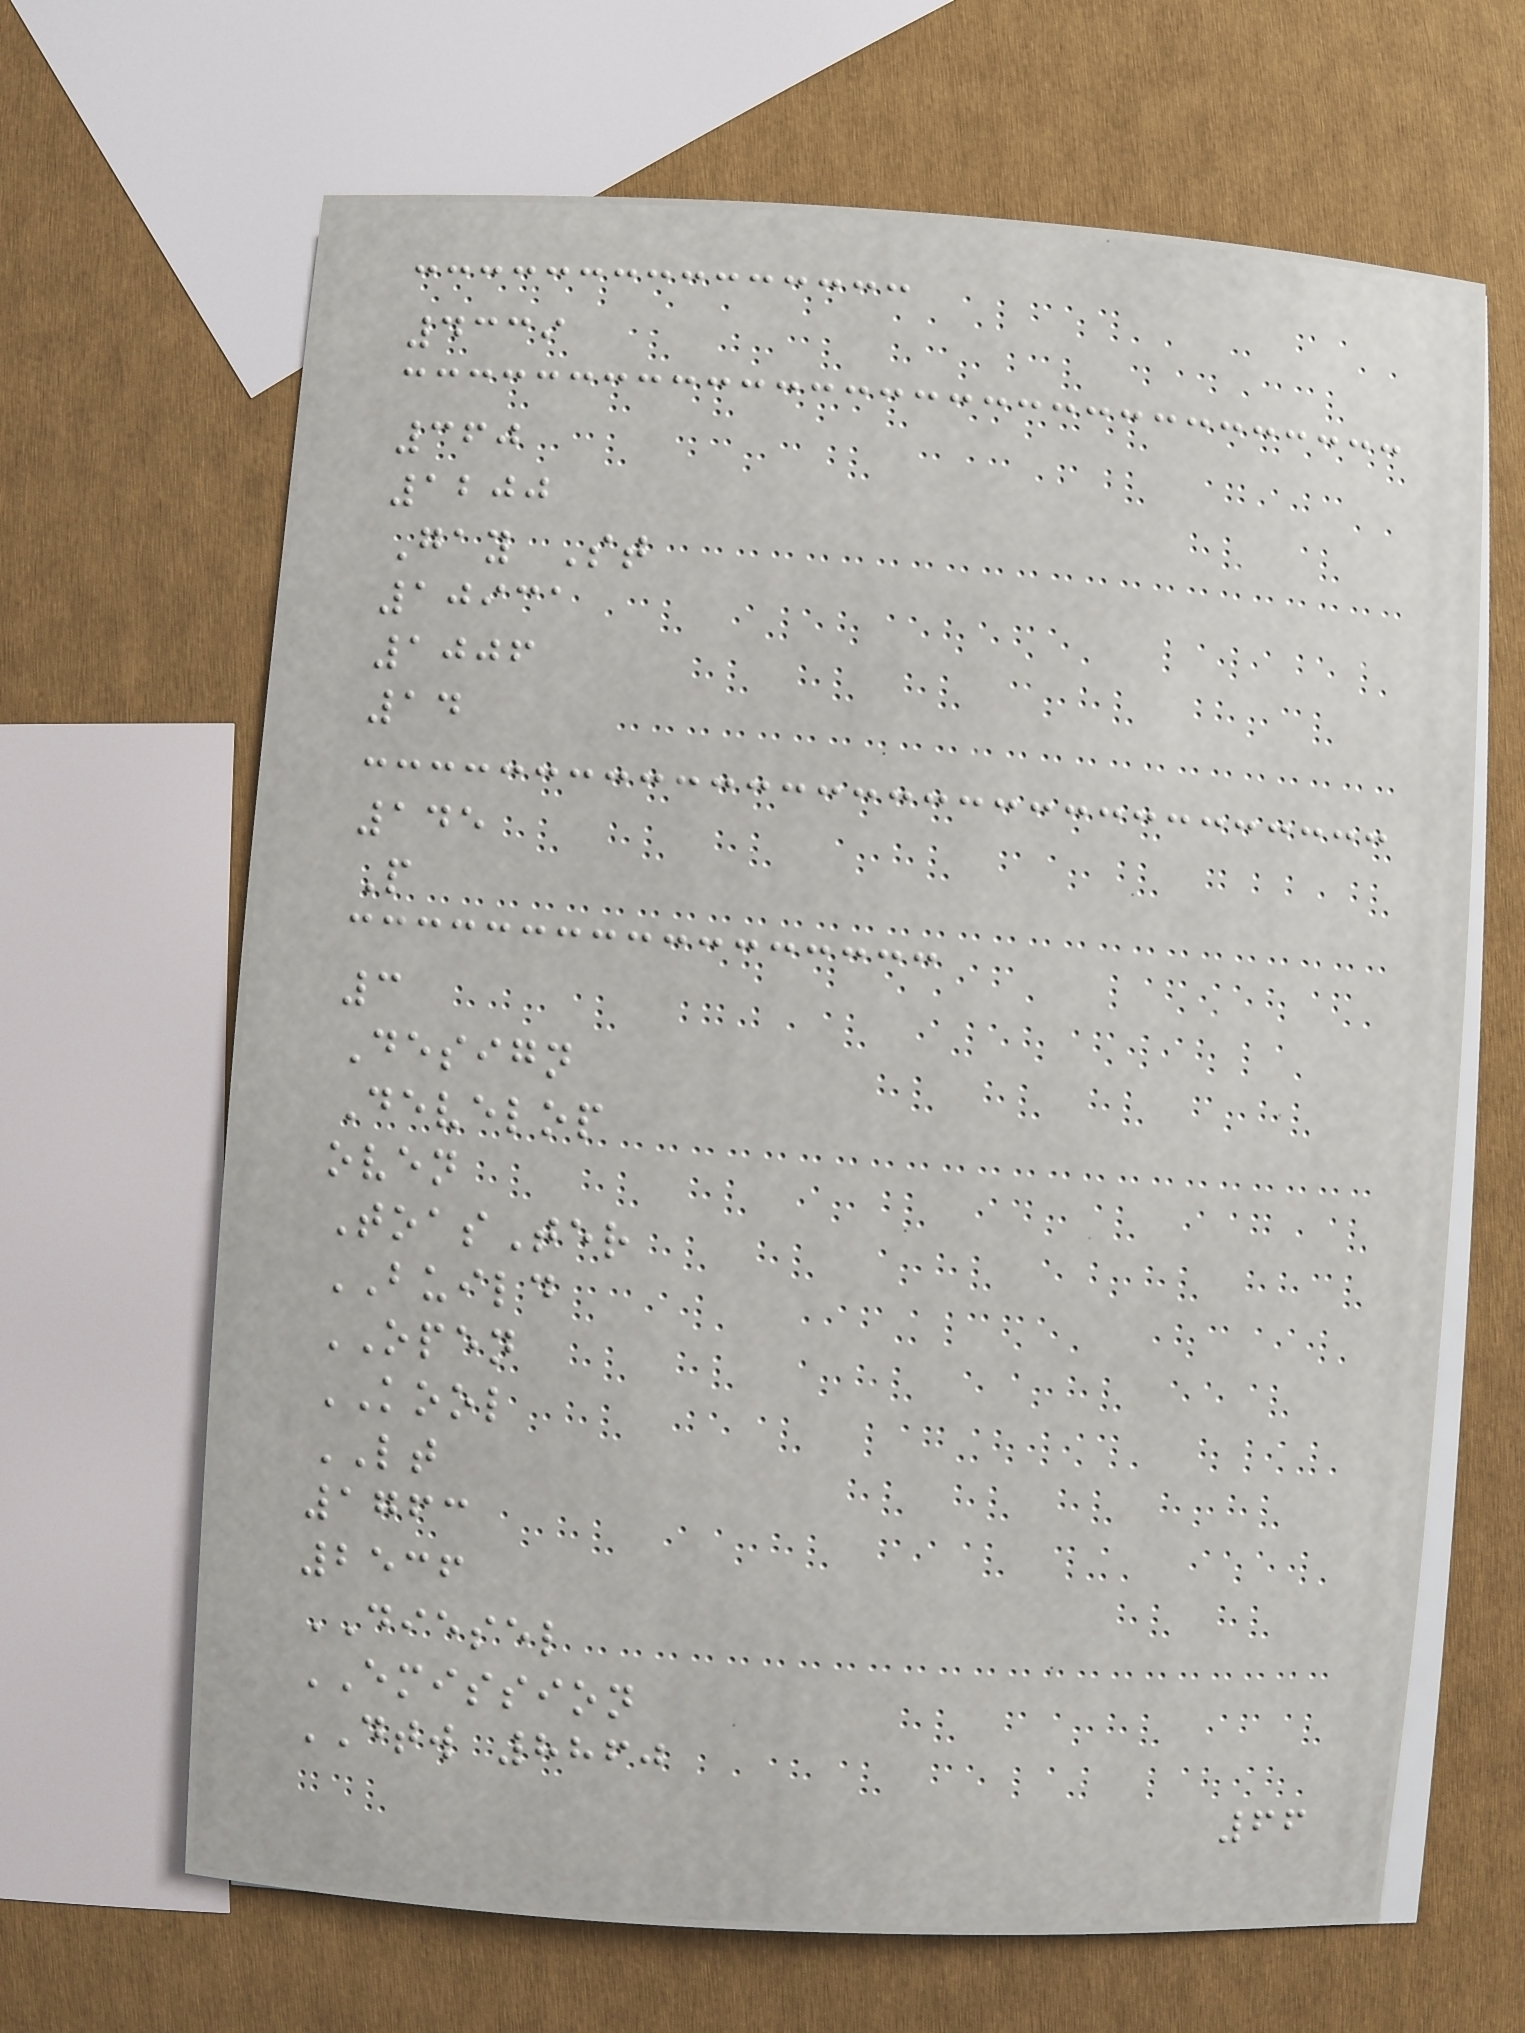4339
360
1200
Gay St
10931
1006
14
145
P
3
Design
Develop
oven
ToasTer
BUILD
OPEN
KOOL
LT
1763
2536
DIESEL
EMISSION
DTW 8860
66
